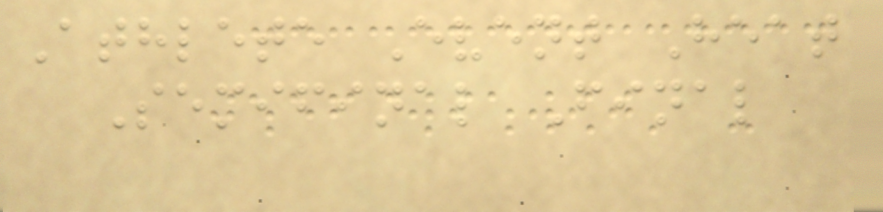Athlete Event Heat
Semifinal Final
